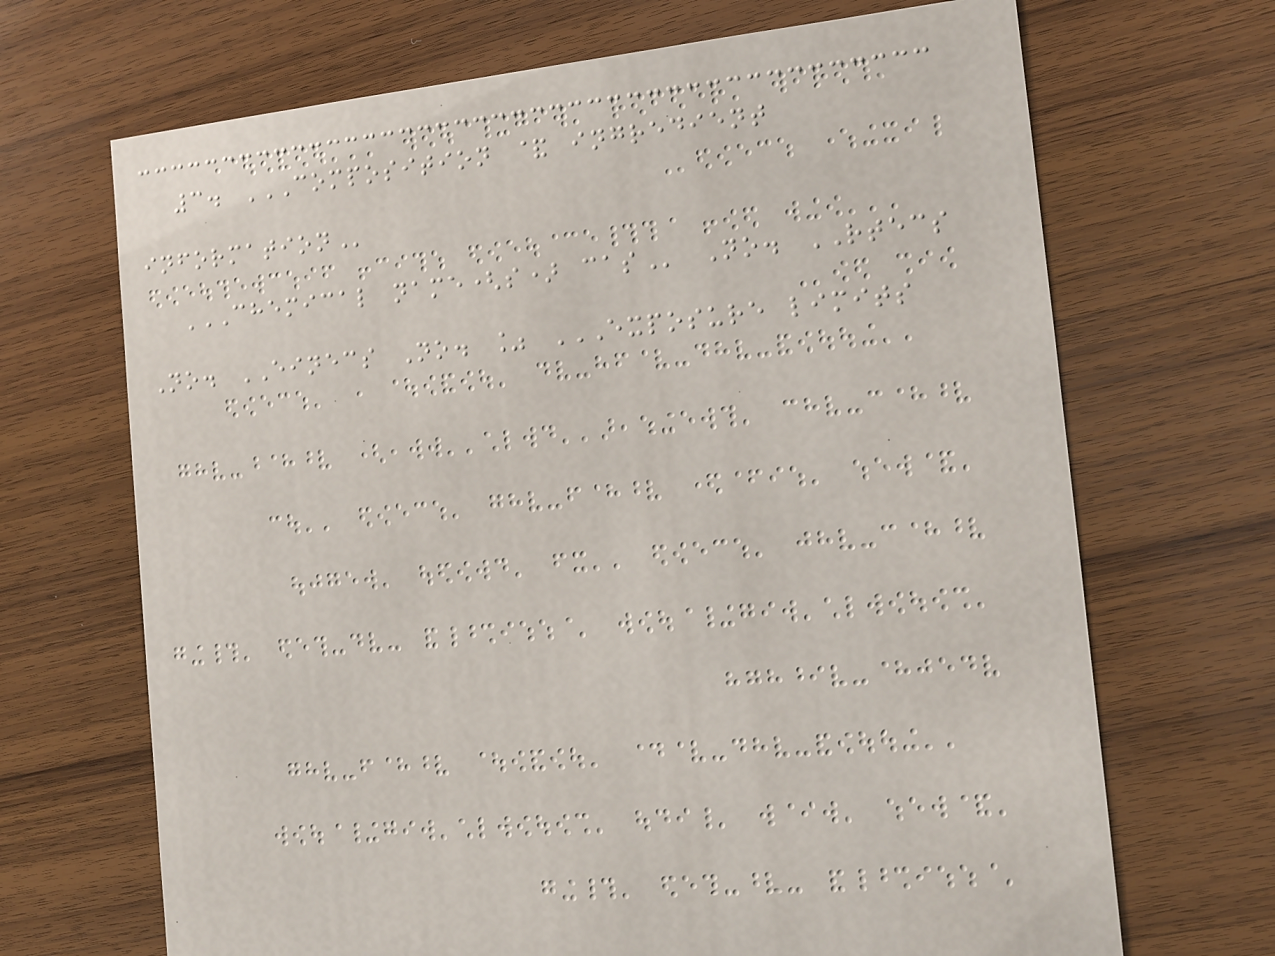3. COMPOSITION & INGREDIENT
INFORMATION
CHEMICAL NAME(S) CAS No. RTECS
No. EINECS No. % EXPOSURE LIMITS
